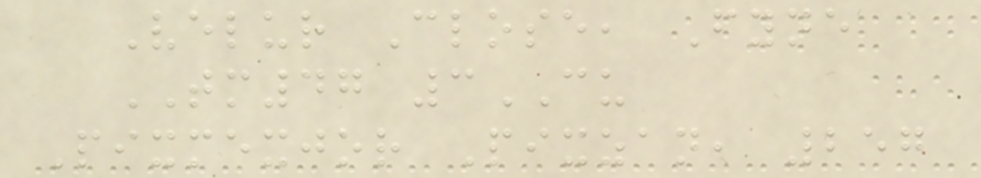Velur Close, Fyne
TM47 3CU
Pixmexjor Pixzan, 257
